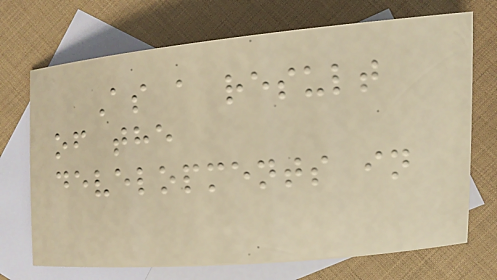As a result
of the
developments in
